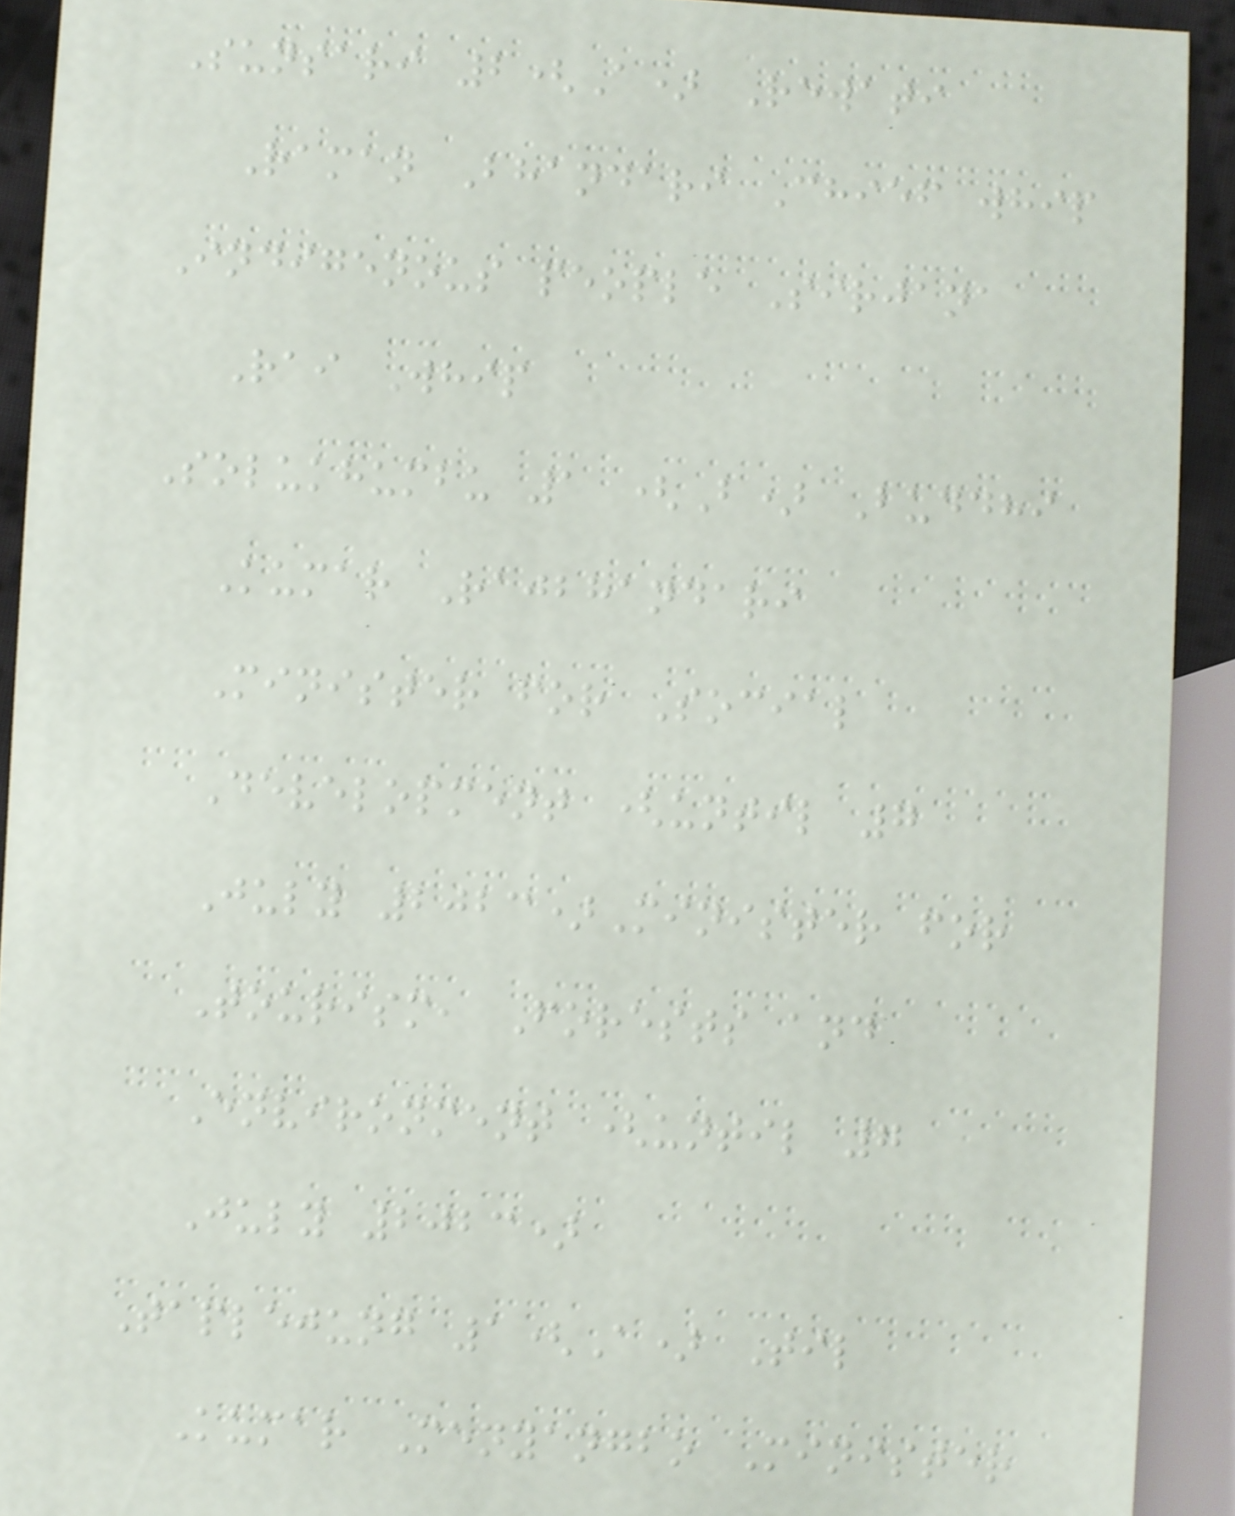Sunsari 2(A) Rewati
Raman Bhandari Chief whip
Indigenous people Sirjana
Rai Whip
Solukhumbu 1 (B) Buddhi
Kumar Rajbhandari
Minister for Social
Development (until 7
July 2023)Minister for
Tourism, Forests and
Environment (until 7
July 2023)
Taplejung 1(A) Til
Kumar Menyangbo Minister
